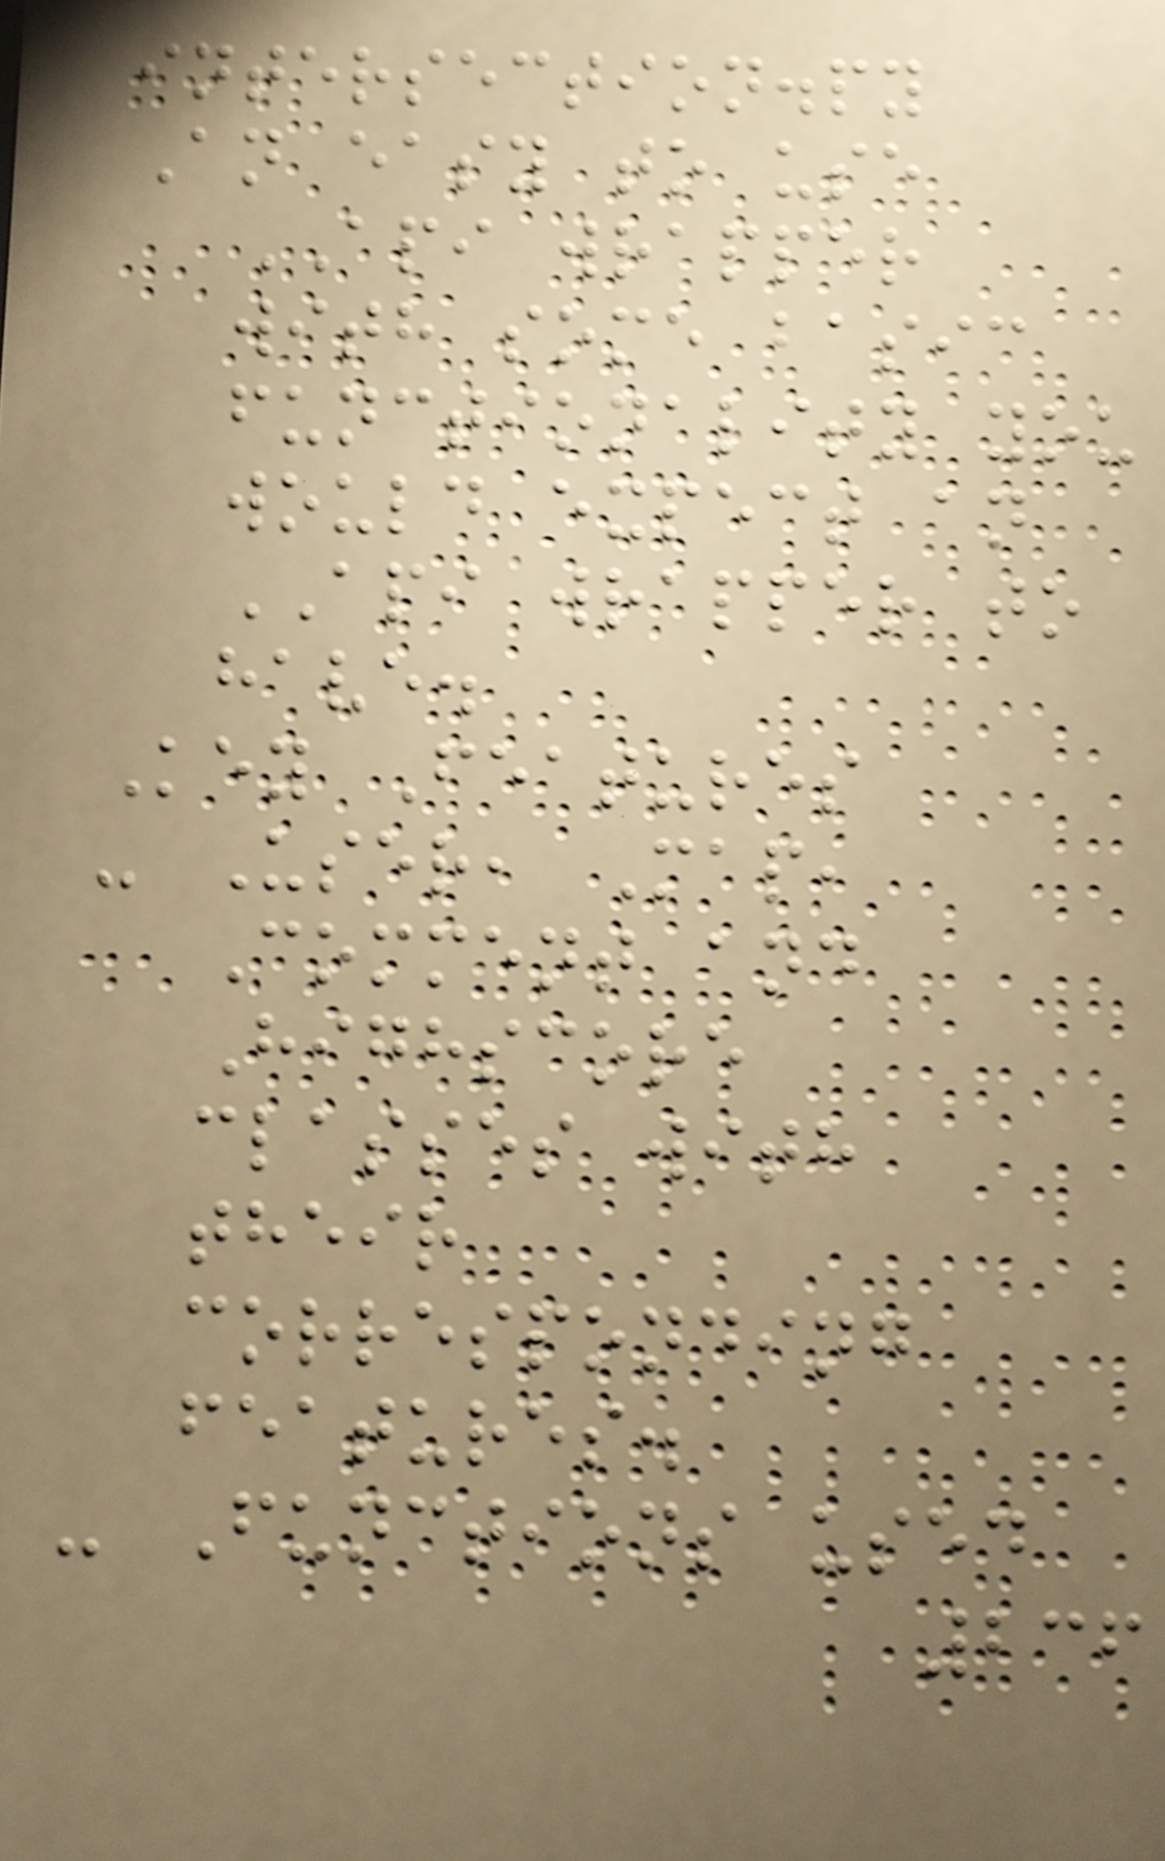intersection.py
An easy to use
API wrapper
with some basic
functionality you
would expect an
API wrapper to
have.
Key Features
- User, Map,
Comment and
Highscore
classes with
their
corresponding
features.
- Functions used
236
